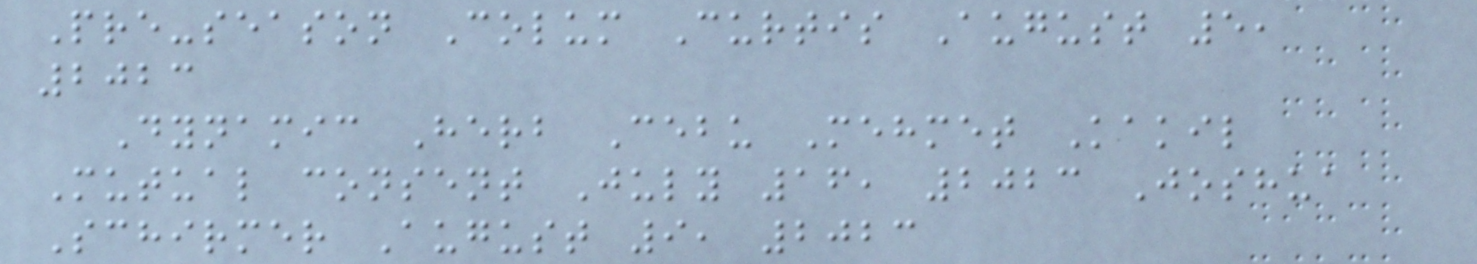Pre-season Colum Curtis August 5,
2023
Dynamic Herb Cebu Mehmet Kakil
Mutual consent July 16, 2023 Joshua
Schirmer August 9, 2023
